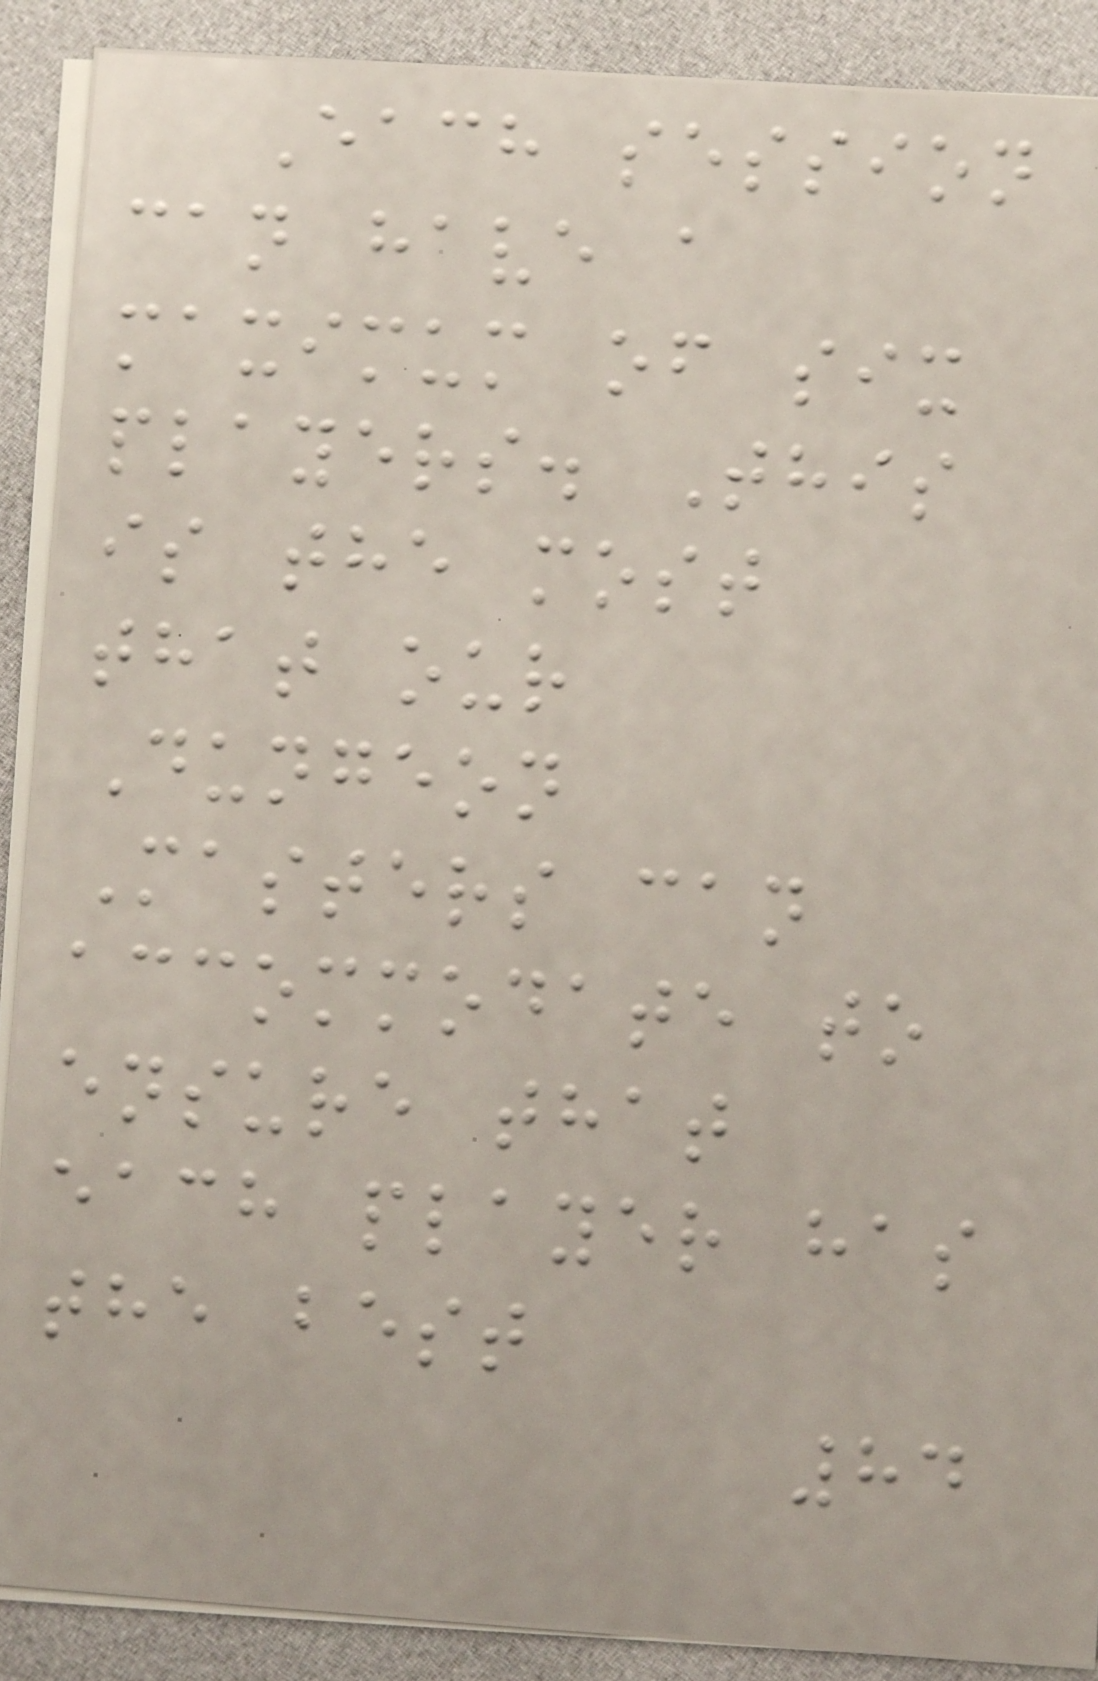Each session
can have a
maximum of six
players. This
is the most
that our
Dungeon
Masters can
accommodate to
ensure that
each player has
the best
84
